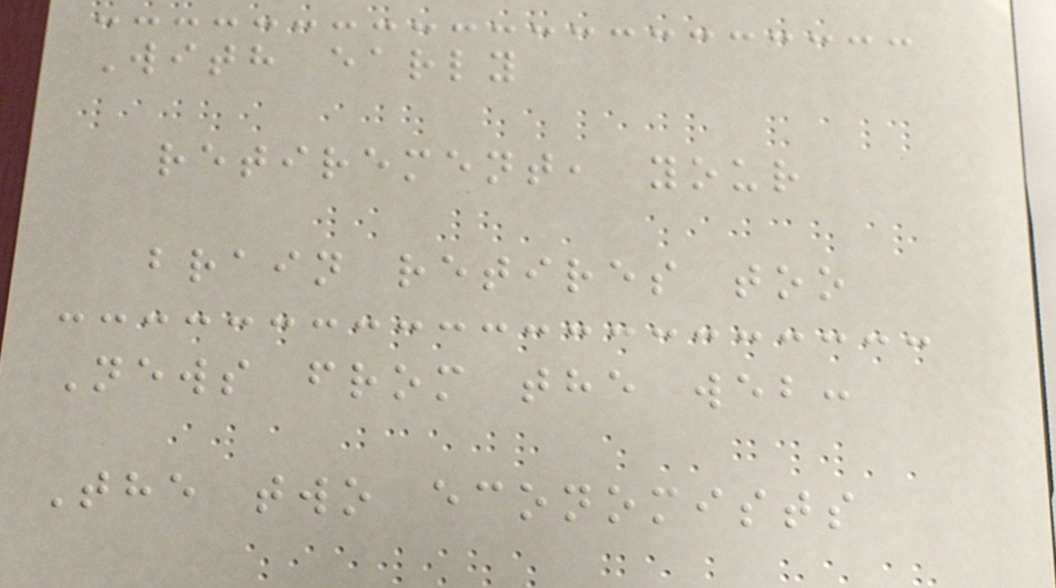With early
retirement, your
brain retires too
News from the web:
The two economists
